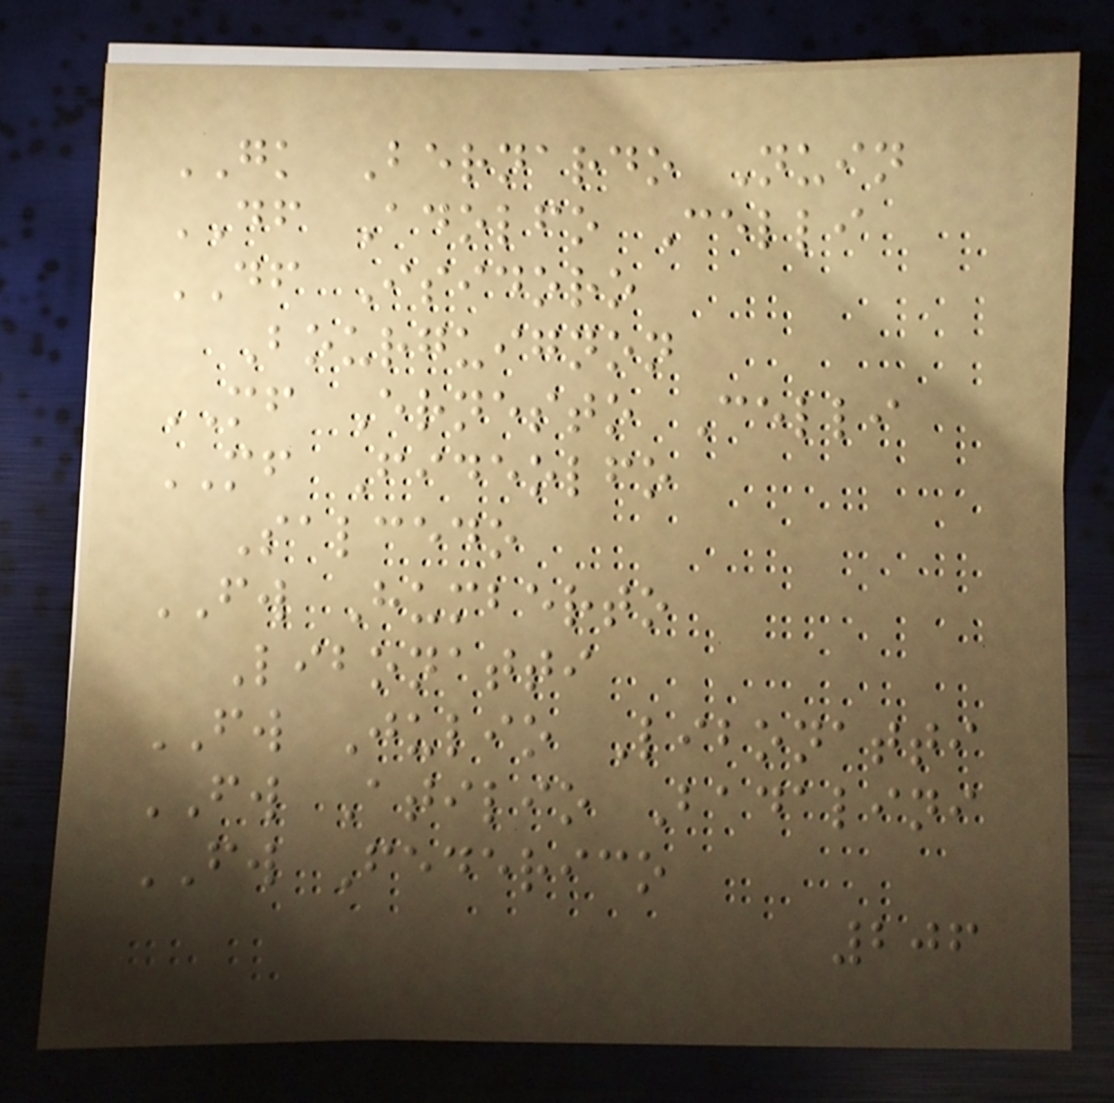GK Bernardo Nuin
DF Adolfo Celli
DF Isidoro
Bourguignon
MF Ernesto Celli
MF Fideolfo
Salcedo
FW Humberto
Libonatti
FW Julio Libonatti
FW Atilio Badalini
FW Federico
206
